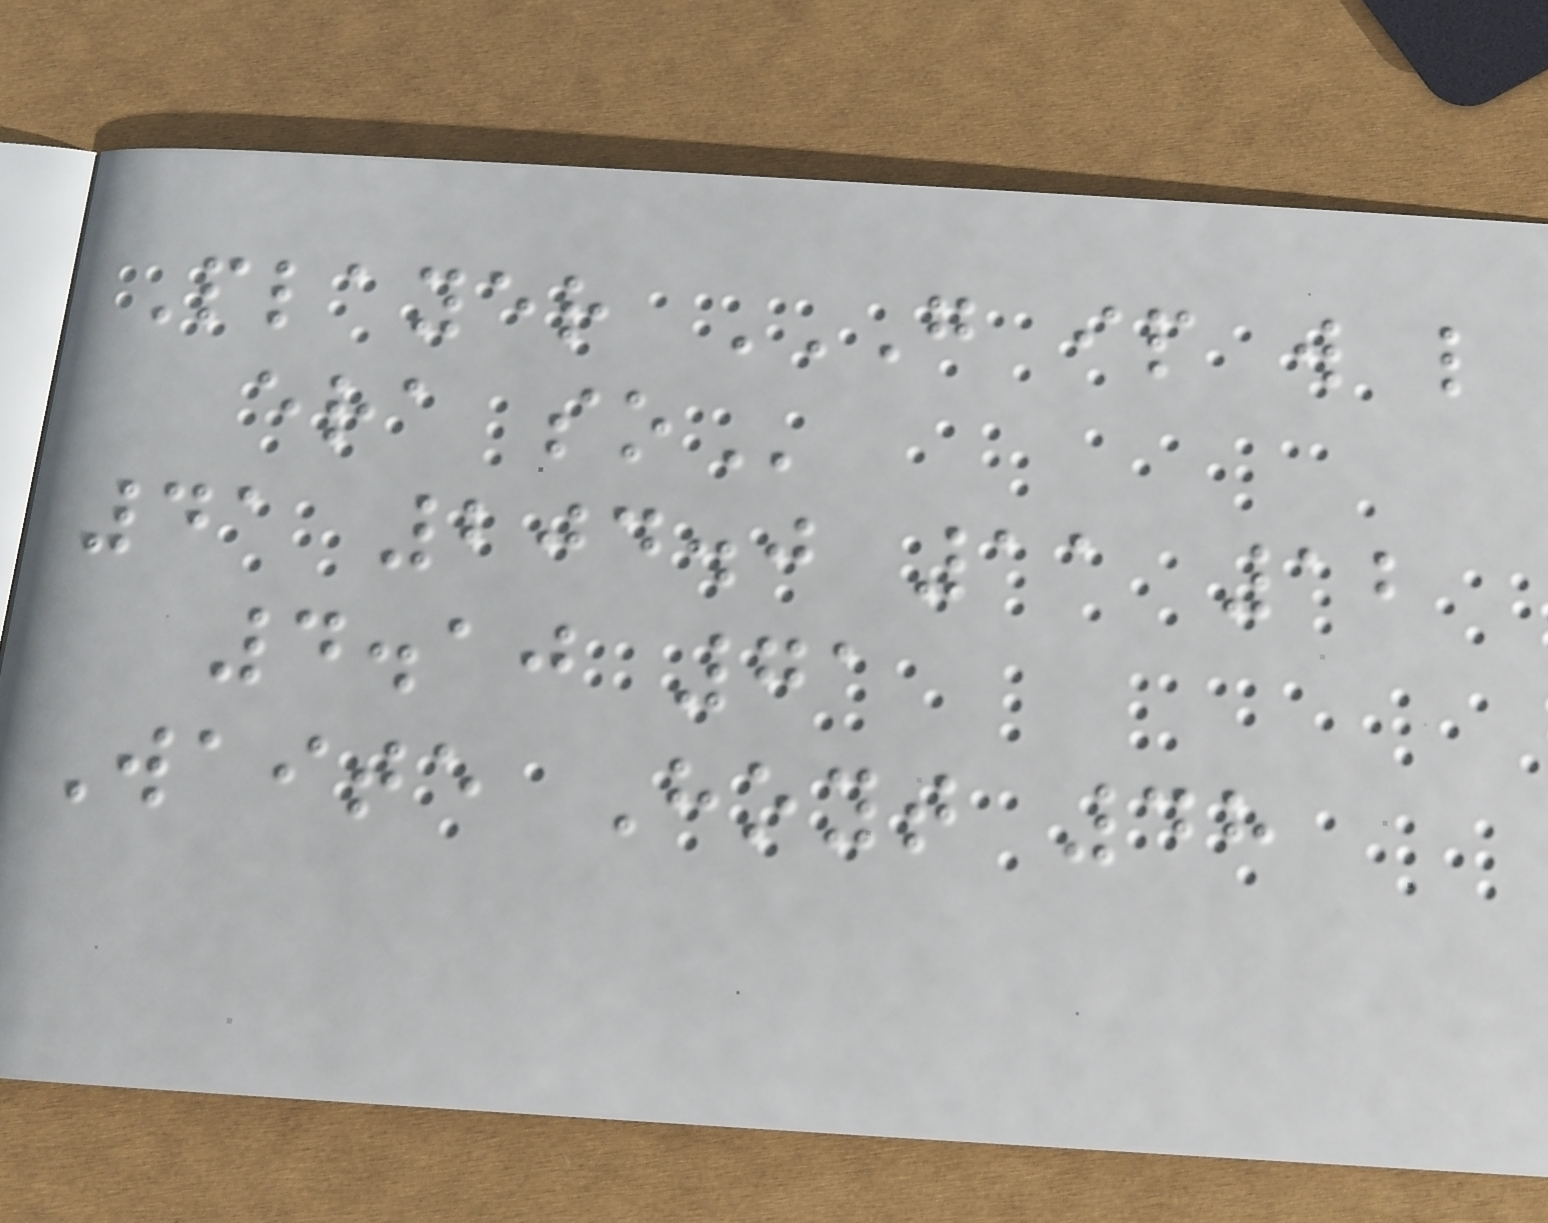Player G IP W L
ERA SO
41 204.0 11 12
4.10 71
Waite Hoyt 48
